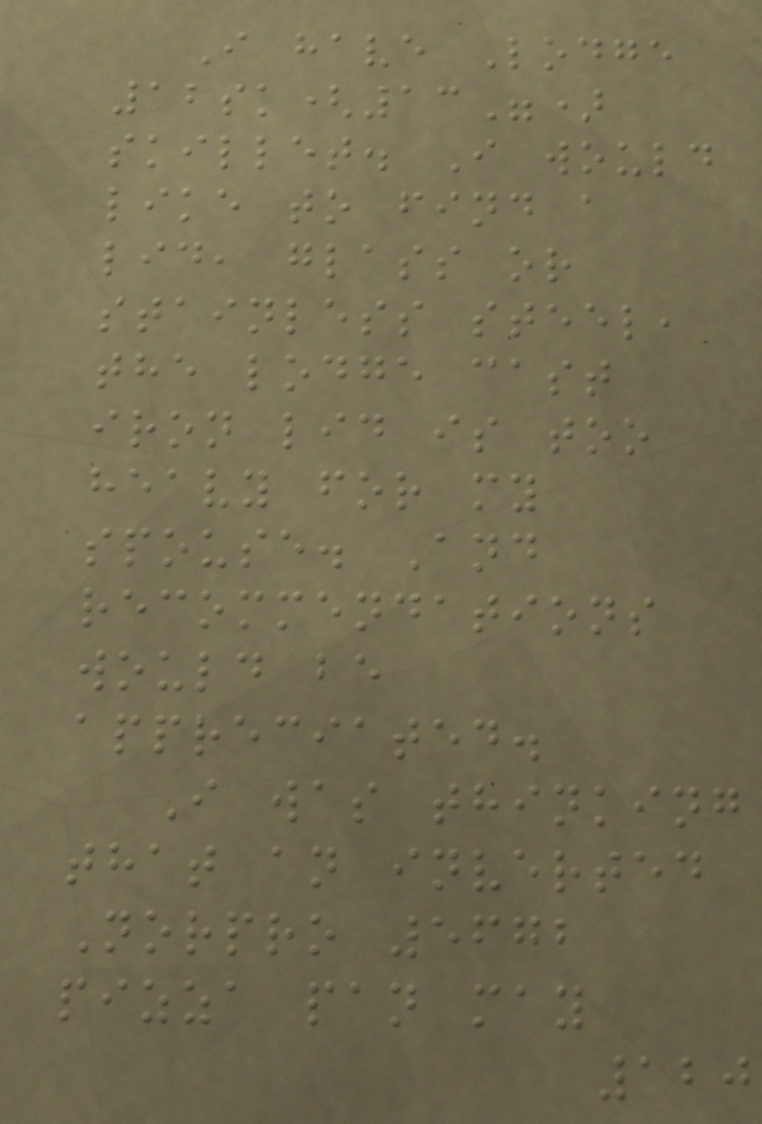I have Lodge
12sk(13")
skillet. I would
like to find a
lid, glass or
stainless steel,
the lodge cast
iron lid is too
heavy for my
spouse. And
recommendations
would be
appreciated.
I was thinking
that an inverted
Norpro 5672
pizza pan may
120
